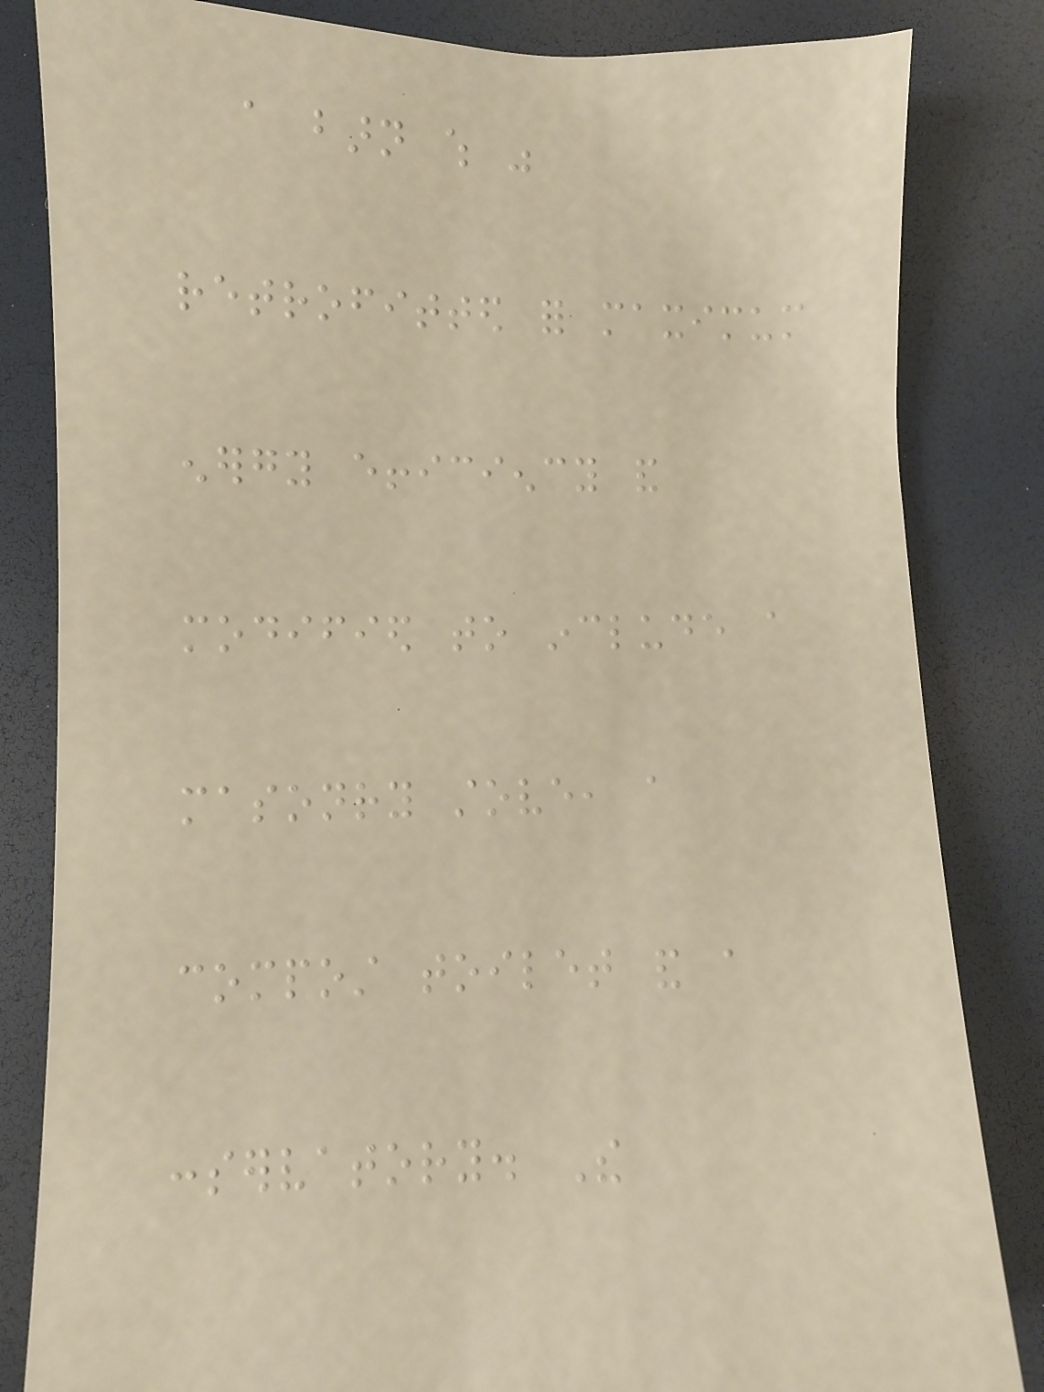a barn which was
retrofitted for maximum
energy efficiency and
modified to include a
masonry stove, a
compost toilet and a
conservatory. The
